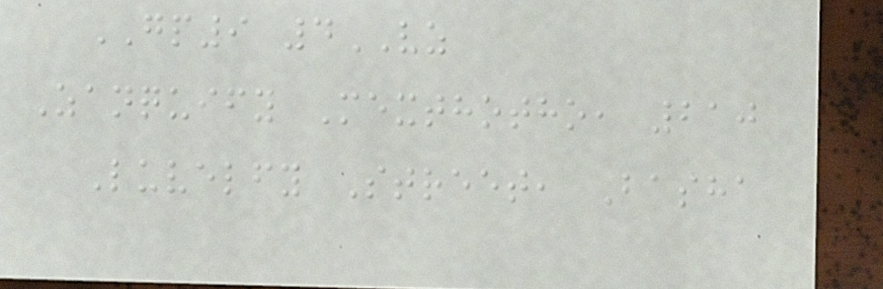GP9 4VZ
Zanquify Mexthotho, 210
Luvelfy Street, Basha
